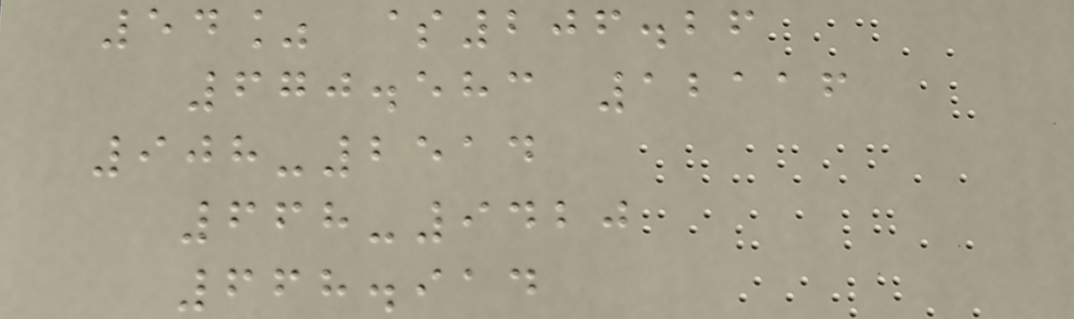54% $206.26
670.583 12116
908-2514
668-9420
668.914
